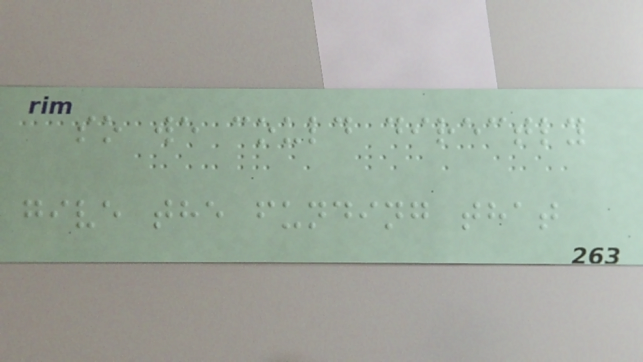so we could directly
give the funding that
